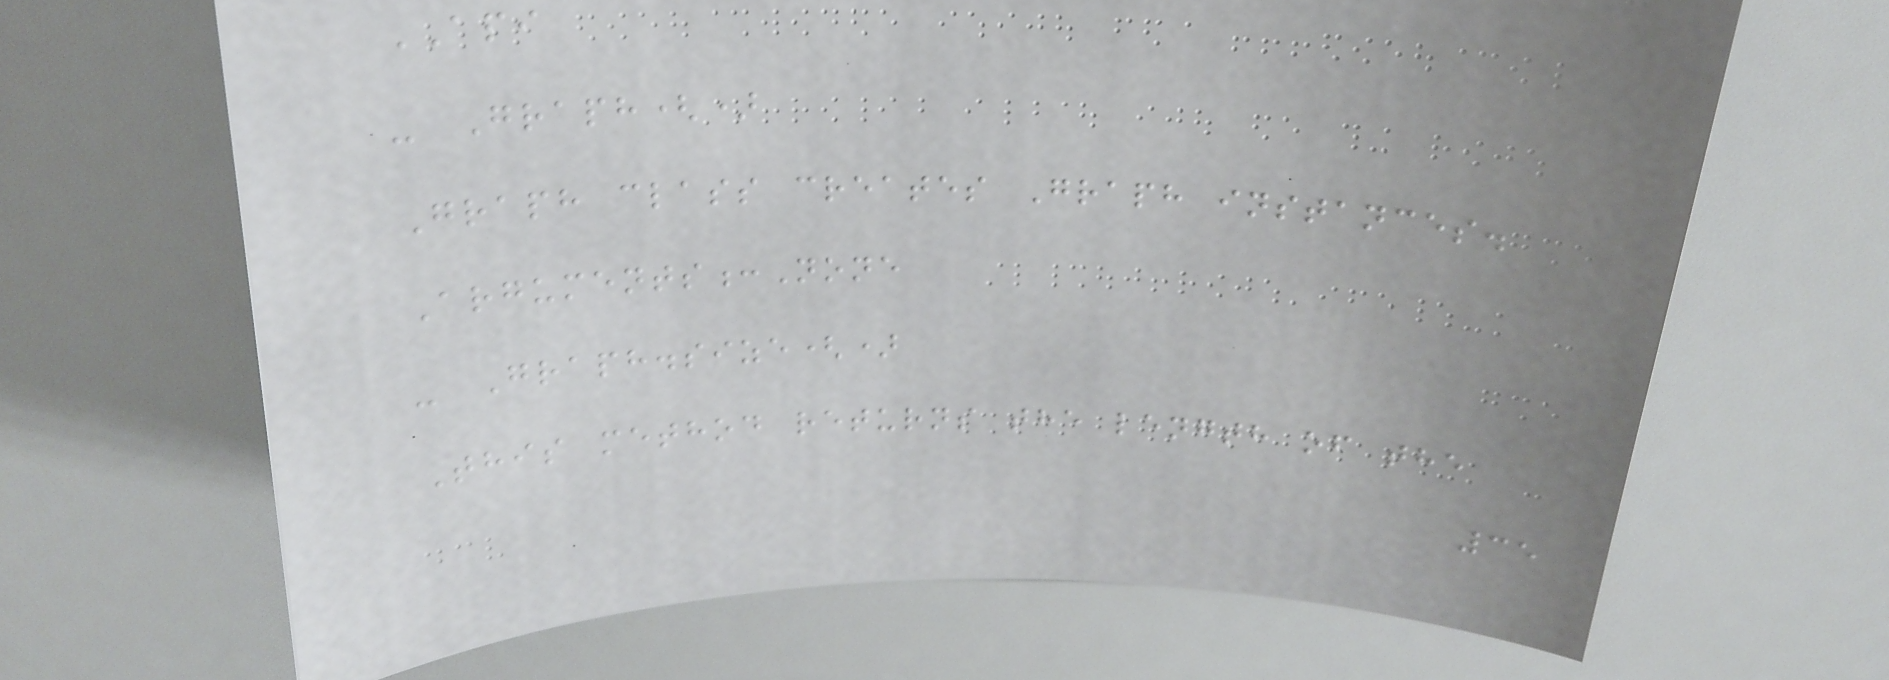API
- Graph()
Graph class creates Graph instances.
Arguments:None
- Graph.size()
This method returns the length of the
35
